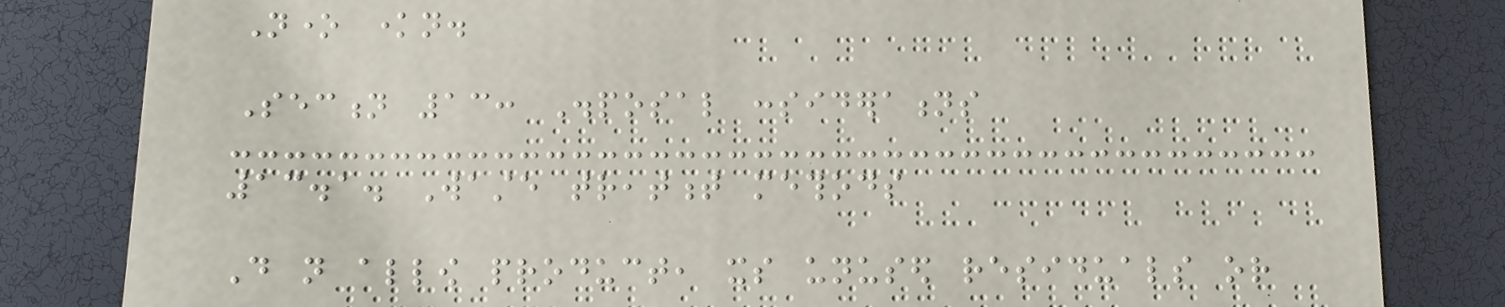None known.
Section 13: Disposal considerations
13.1. Waste treatment methods
Do not allow product, its unused residuals or
